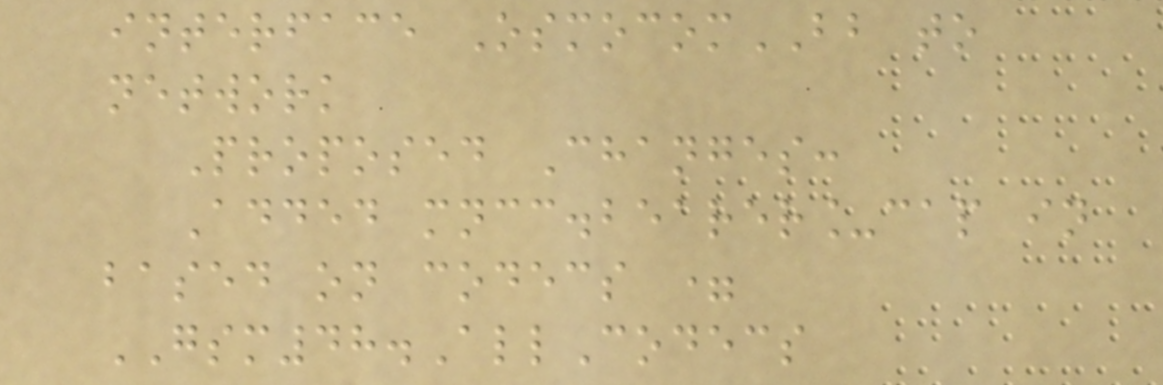interface OsmocomBB to
network
Proposed Changes:
Added mncc.bearer_cap in
based on codecs =
GSM48.AllCodecs
